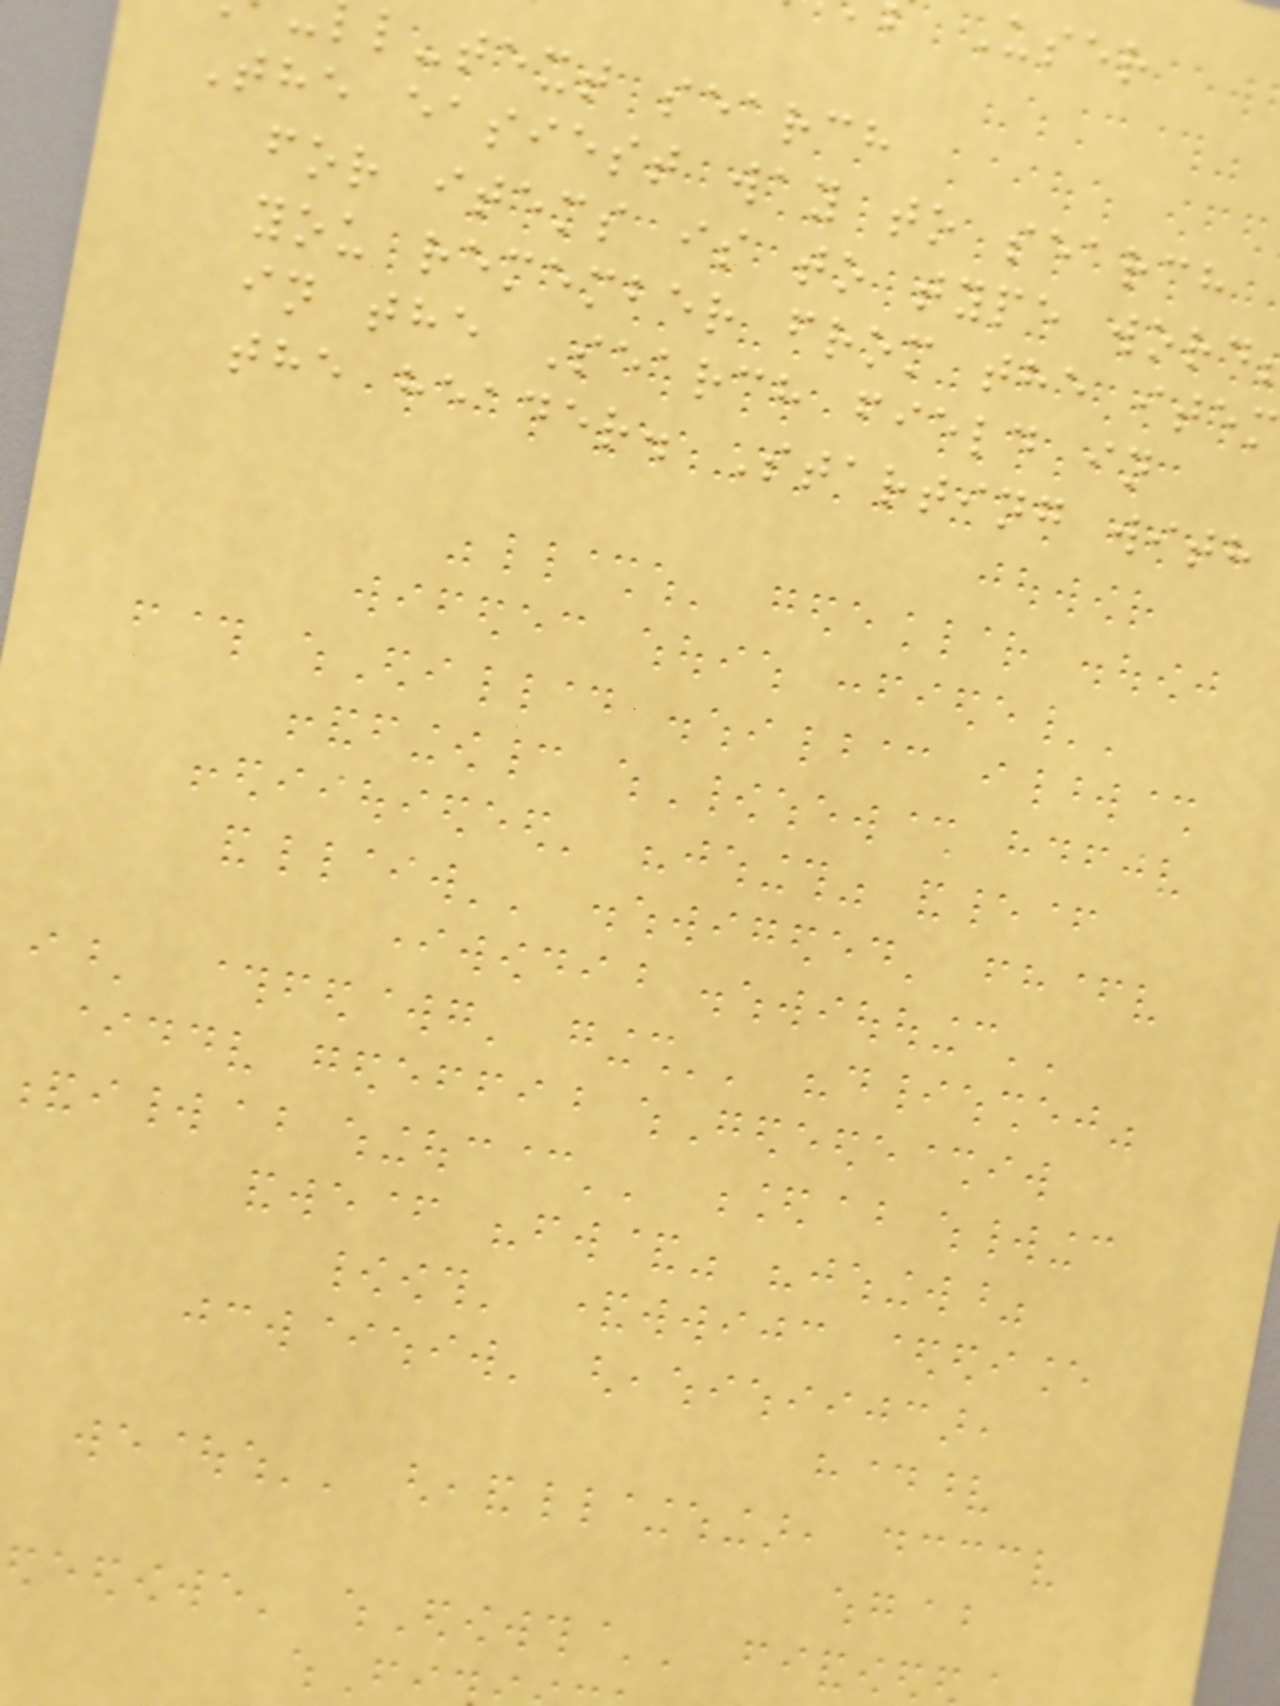l-text search
The easiest way to search
for items is to type word
you remember from the item
in the Search field in
the header. Starting with
